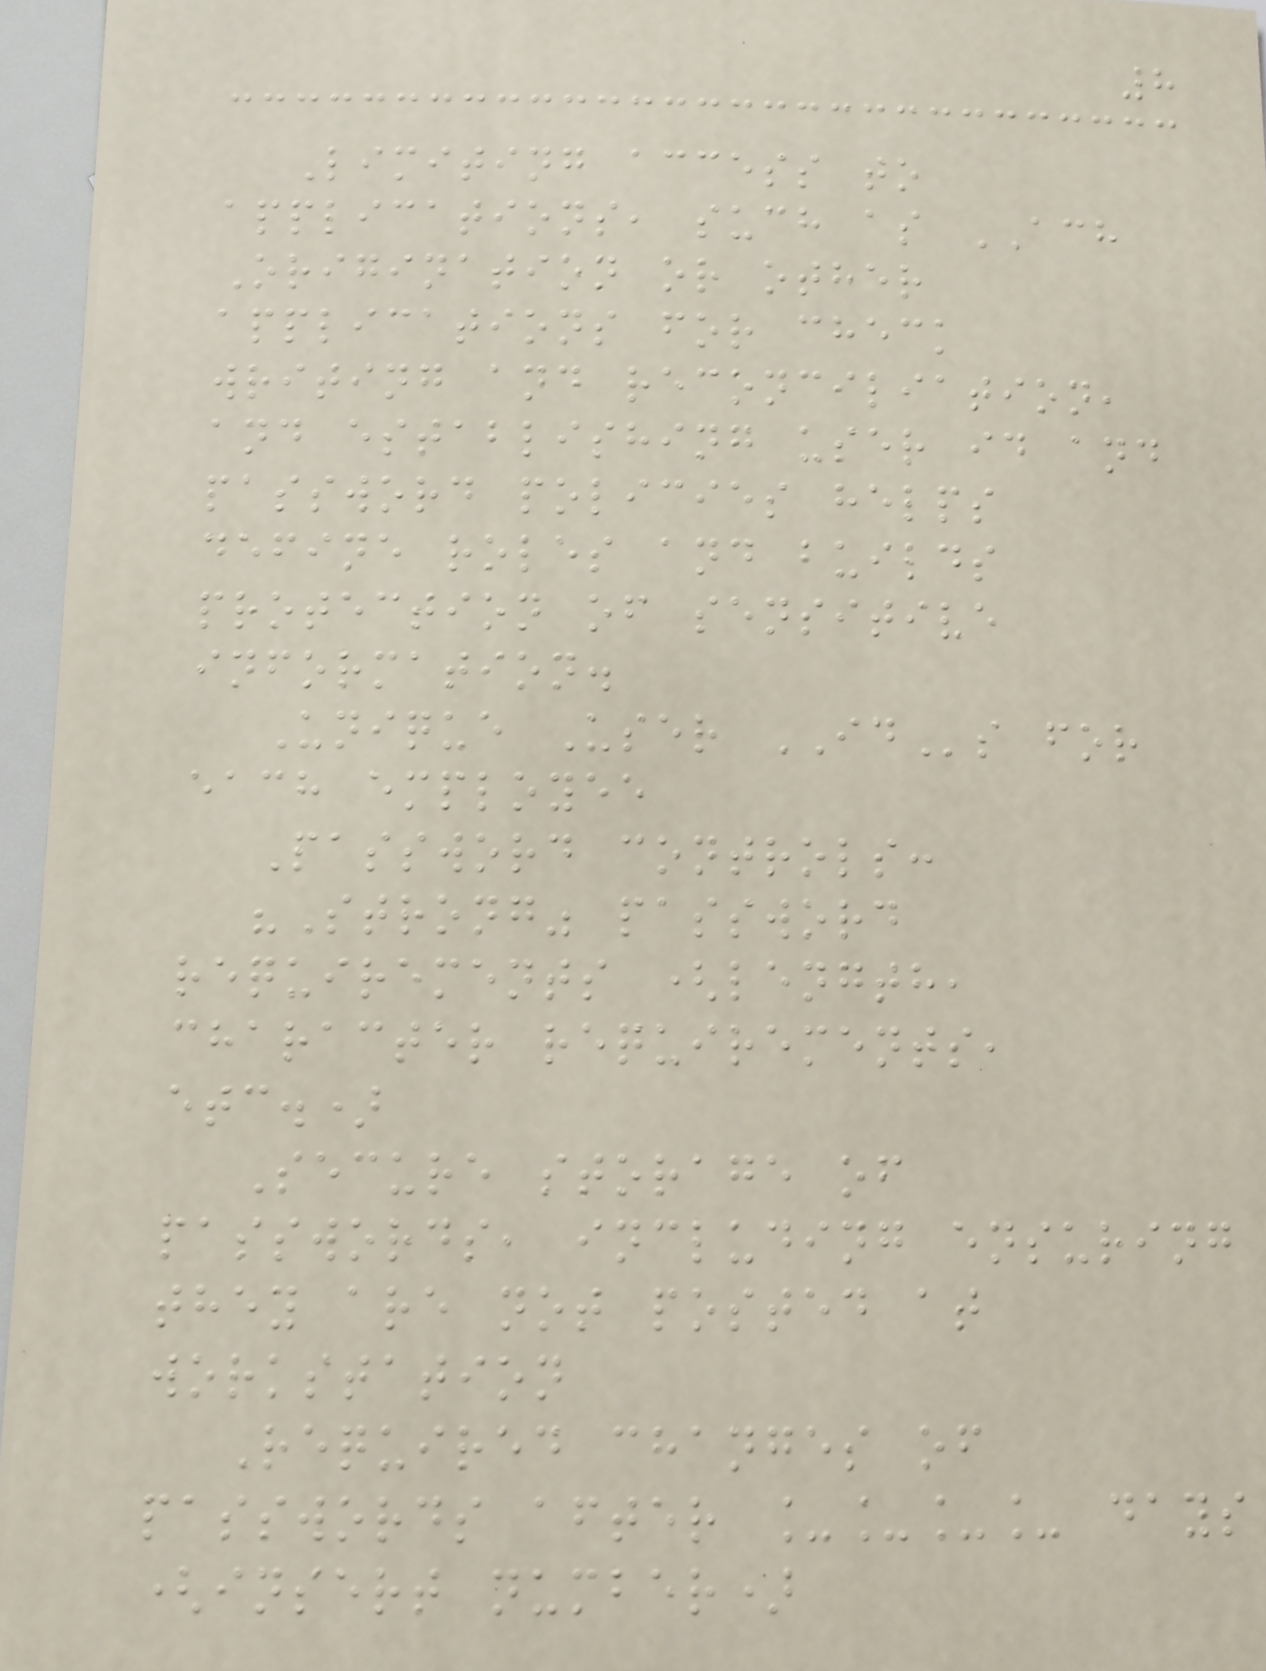8
Limiting access to
applications, such as ACH
Origination or other
applications for check
writing and reconciliation,
and establishing user id and
password policies helps
define roles and builds
protection of sensitive
information.
Unique User IDs for
each employee
Password controls:
"Strong" password
requirements (length,
character requirements,
etc.)
Secure storage of
passwords, including ensuring
they are not posted at
workstation
Required changes of
passwords after ____ days
(insert number)
